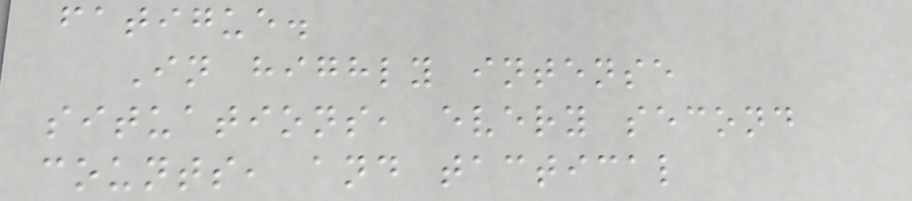fatigue.
In highly intense
situations, every second
counts, and tactical
